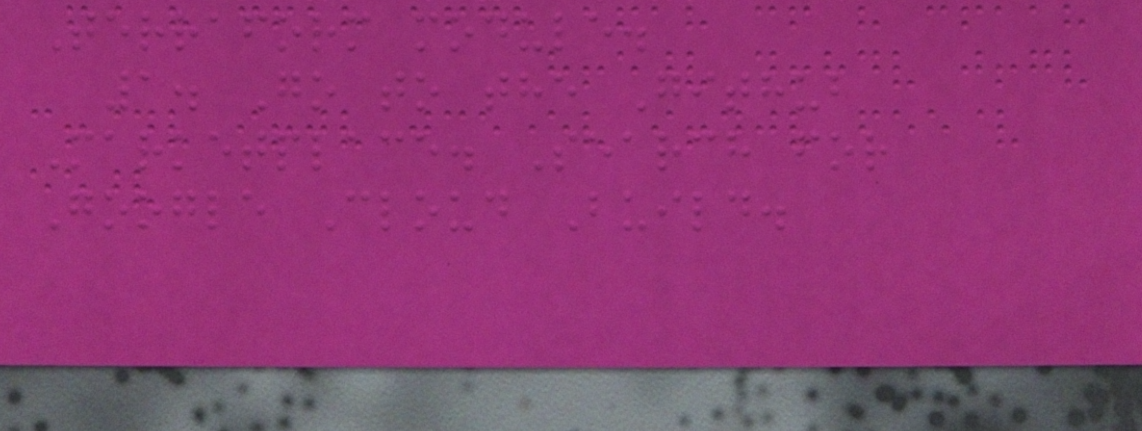Terraform module.
1. Go to the Github
Marketplace. Search for
Google Cloud Build.
